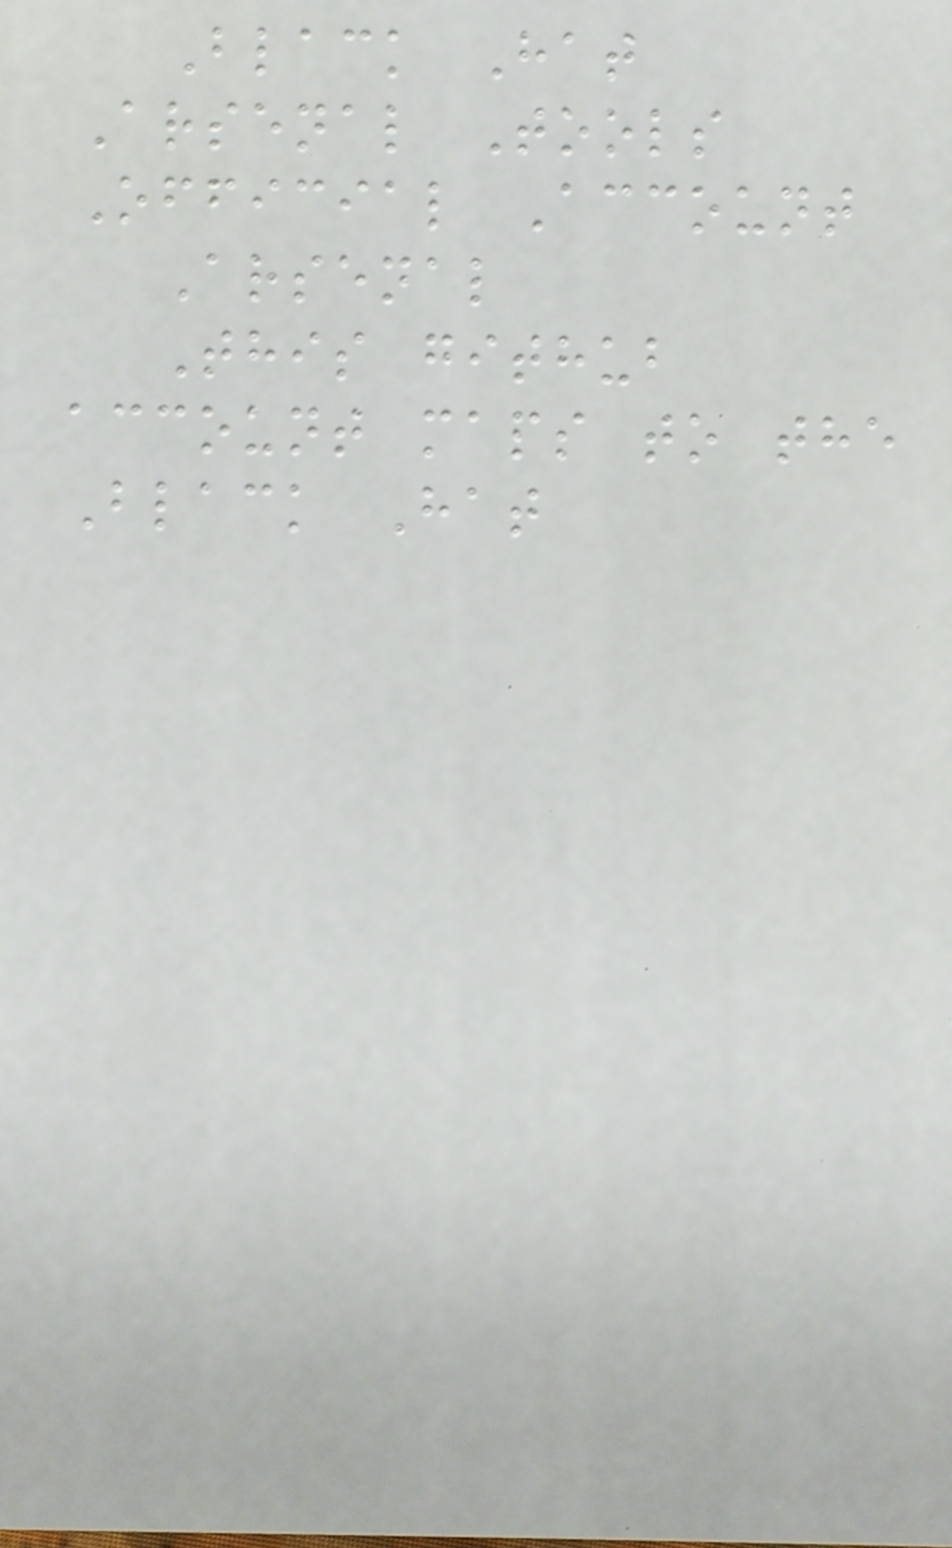Black Hat
Arsenal Tools
Official Account
Arsenal
This github
account maps to the
Black Hat
